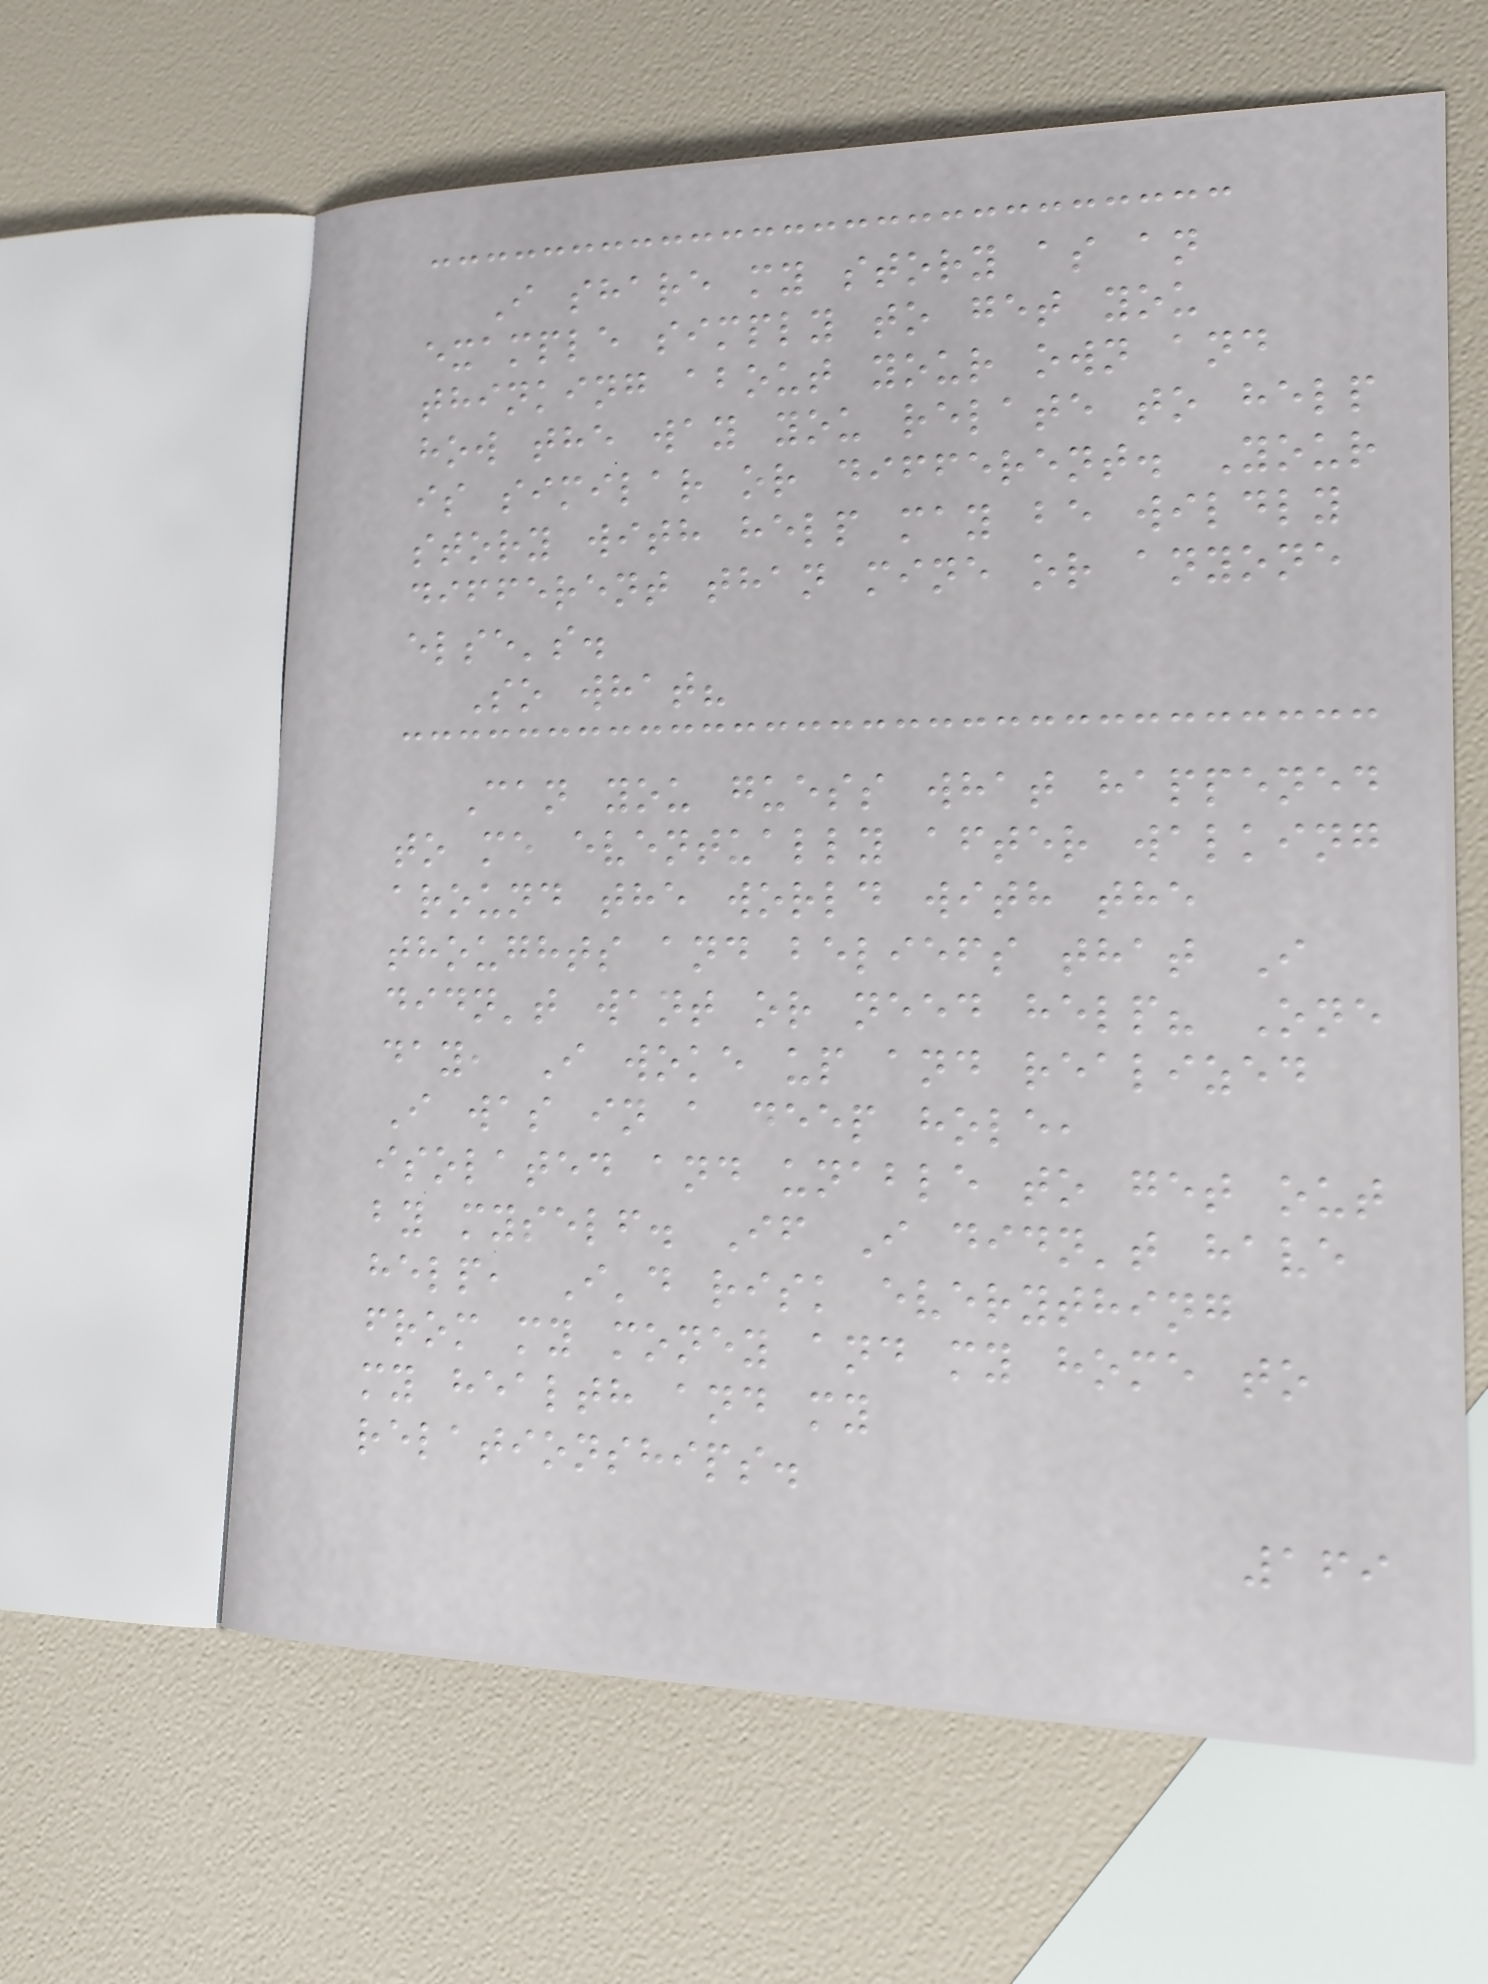I share my story as an
example simply to get you
thinking about your own and
how the way you relate to help
is similar or different. Your
story with help may be wildly
different than mine or anyone
else's.
So what?
Can you guess what happened
to me eventually after walking
around the world with the
thoughts and beliefs that I
didn't want or need help? One
day, I woke up and realized
I was in a deep hole,
isolated and unable to get out
by myself. If I didn't have
help, I'd risk everything
from my money and my home to
my health and my
relationships.
169
